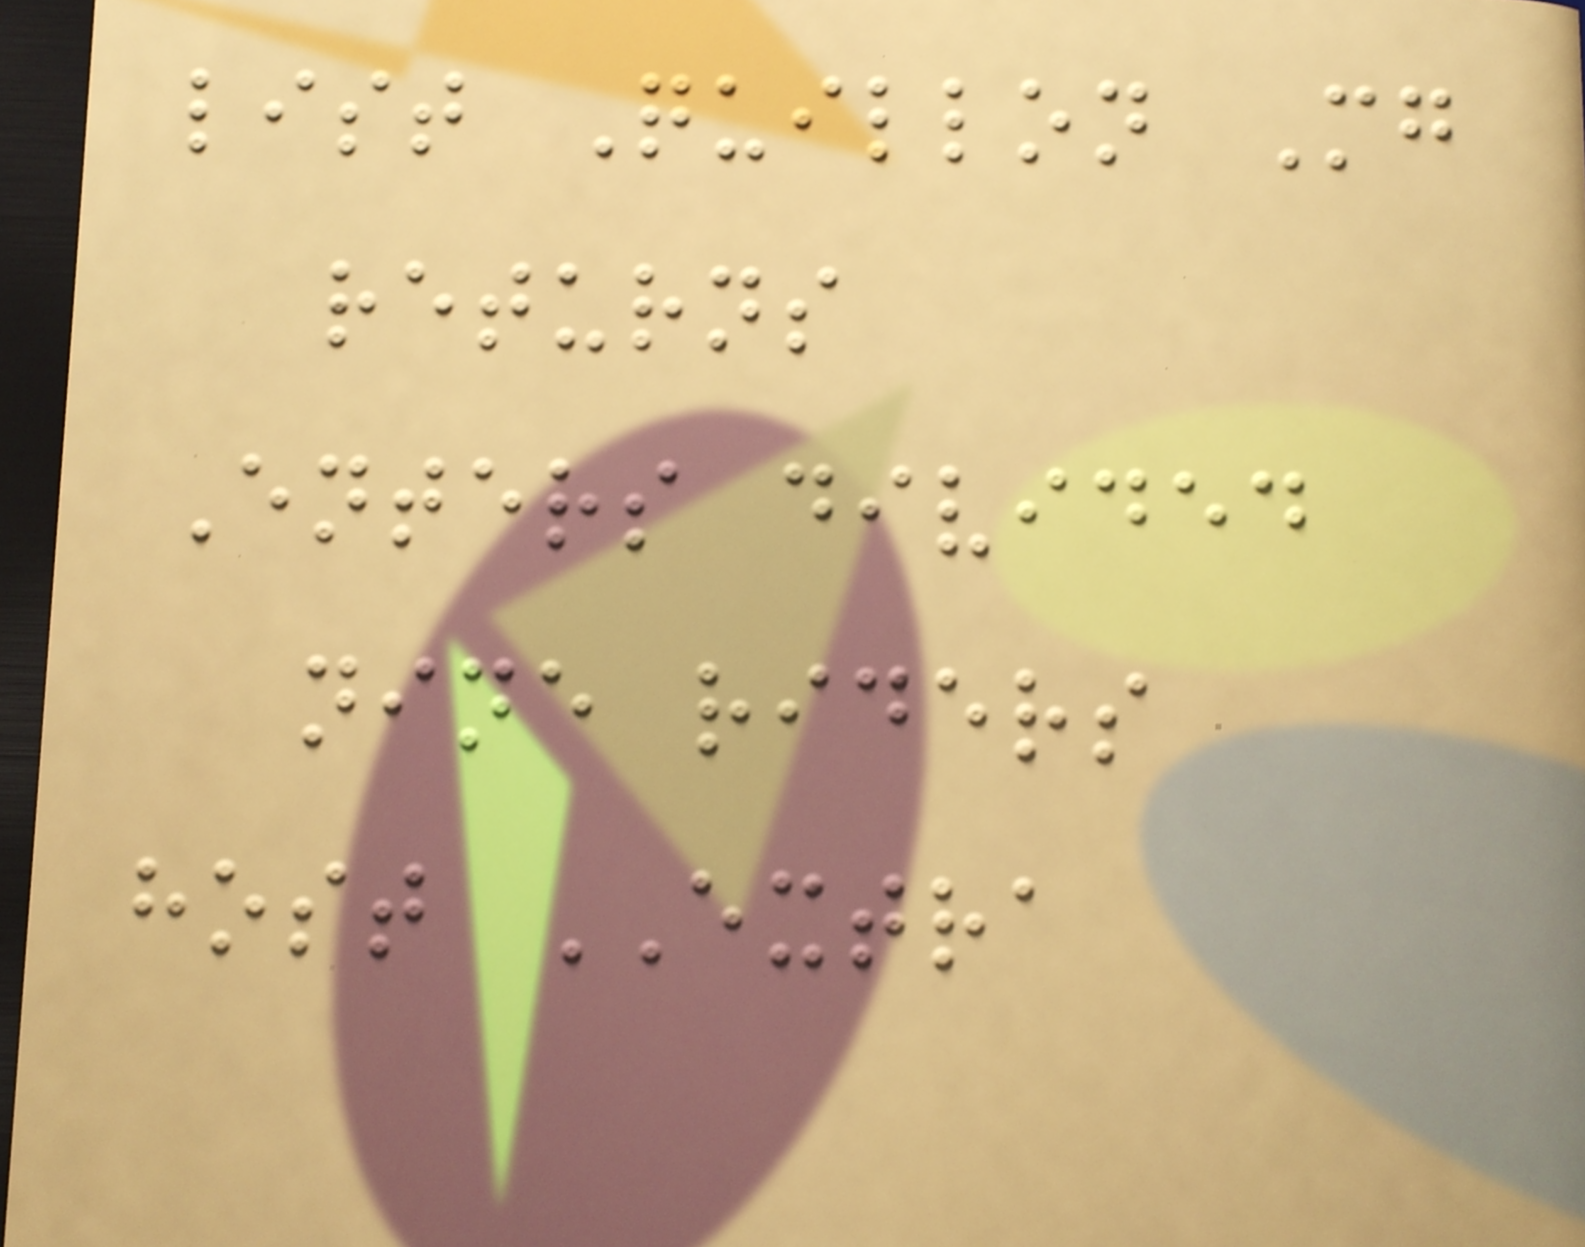list Quillon Mg
returns
Enters divided
nine riders
host EXTRA
